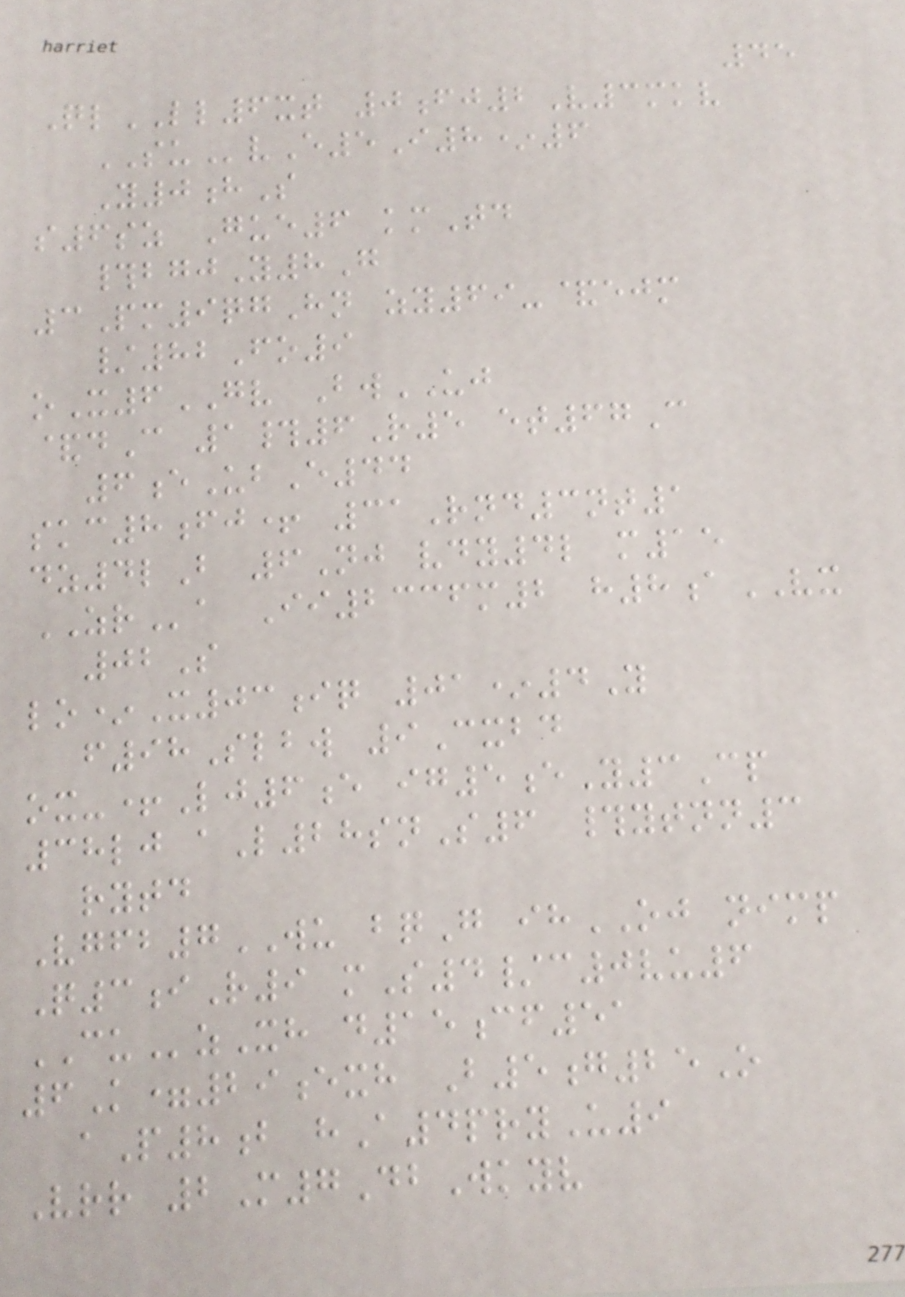45
QlLL6xt 0fj2V3mkv
SUvE5I8*6
Y0hS
s6sz Gue6 kmTd
#bgjY8G
3Pm9qgHn zy69-&ejm
/82Fo9
oX6GV BwUJ
&dC 1#6R5 et67C
6eUbE44
skc8fj+ 31Rnd3nt1
dz4lB 6Nj vdy4l m15
ZRa Ii2336m2 h8aVX
02S
lo*X03iq 01*4Y
f98Slbw 9Cxbd
ox-+Lj6e ig5eY3Cp
38lj aL28snS6 #ytnn3
rytd
Vgfb7WU bqG ihOJ nimp
Q3iR9 mS4/c0vu6
CUzXh d15cf51
6K=29exh B5g25O
aP8b hA4pryU9
Vrr 2M7DbWkyv
